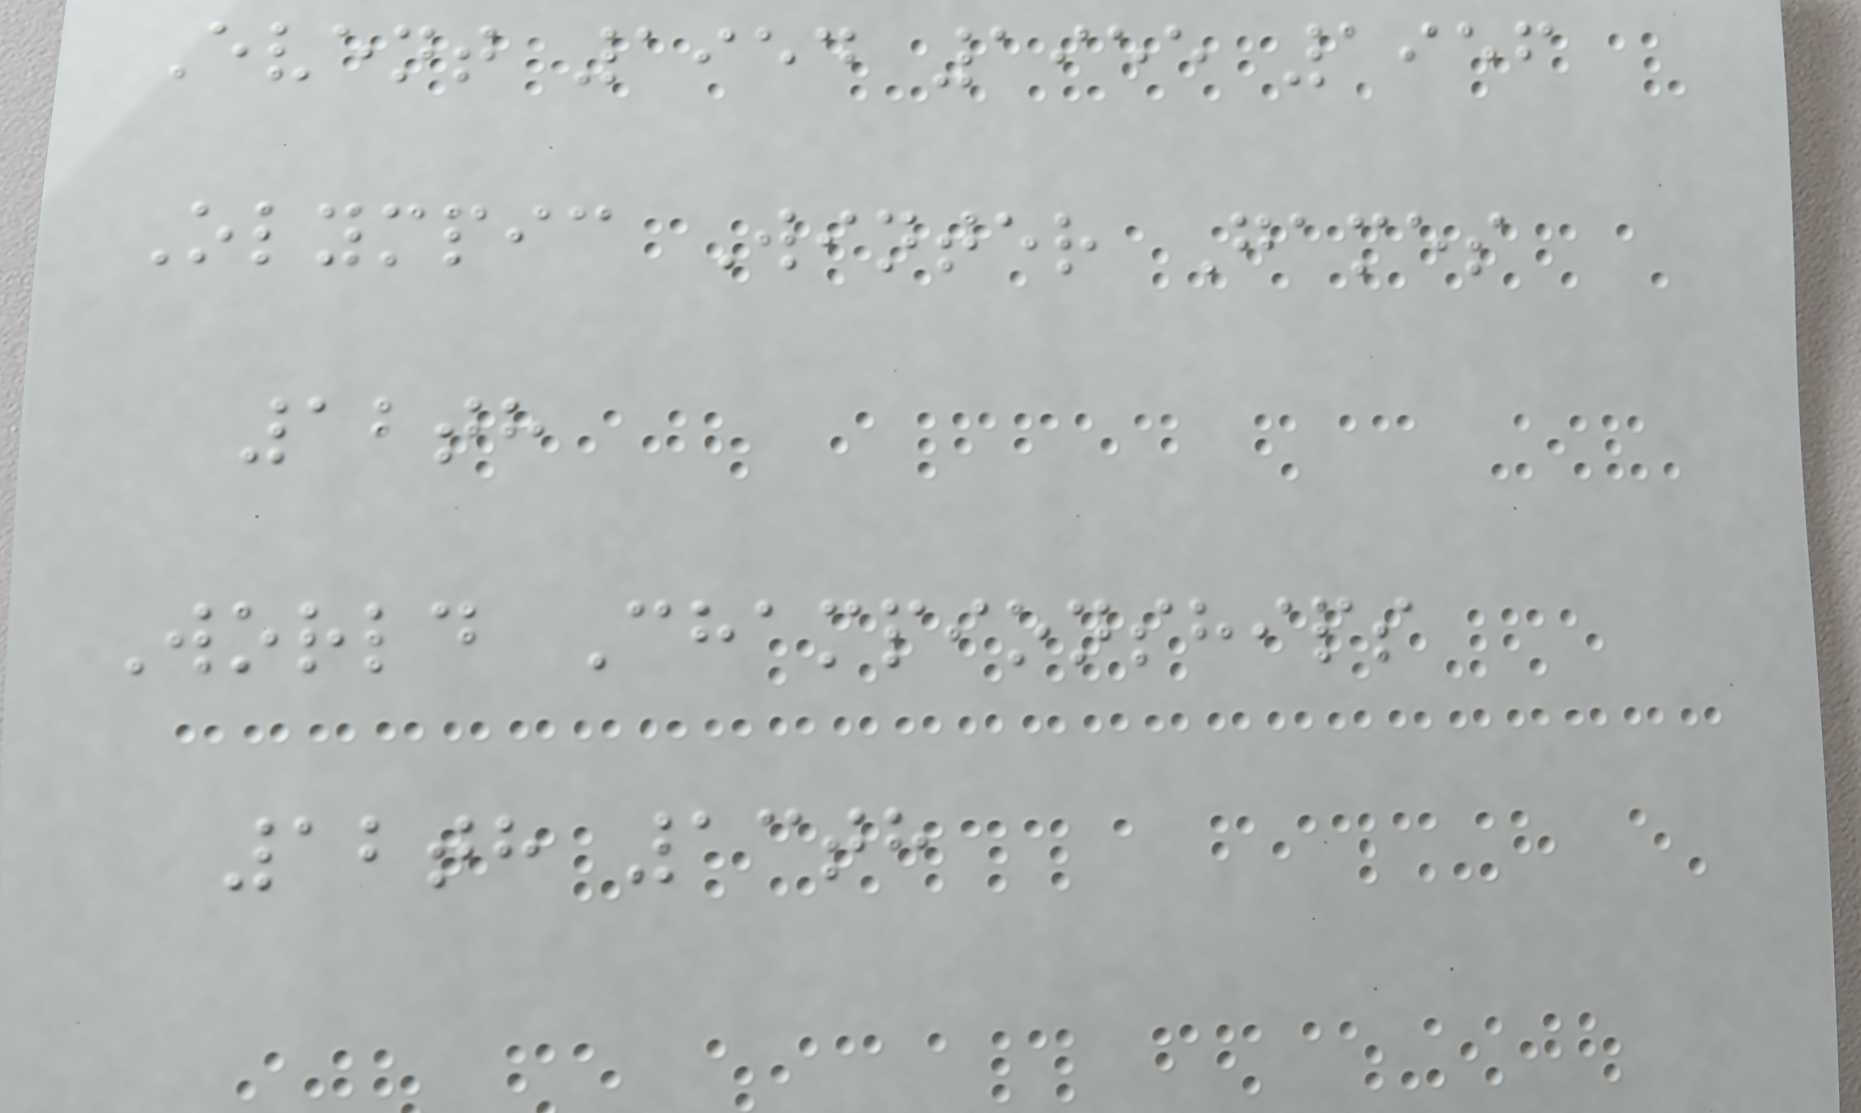Event 1954 1955 1956
Olympic Winter Games
12th
World Championships
12th 13th
